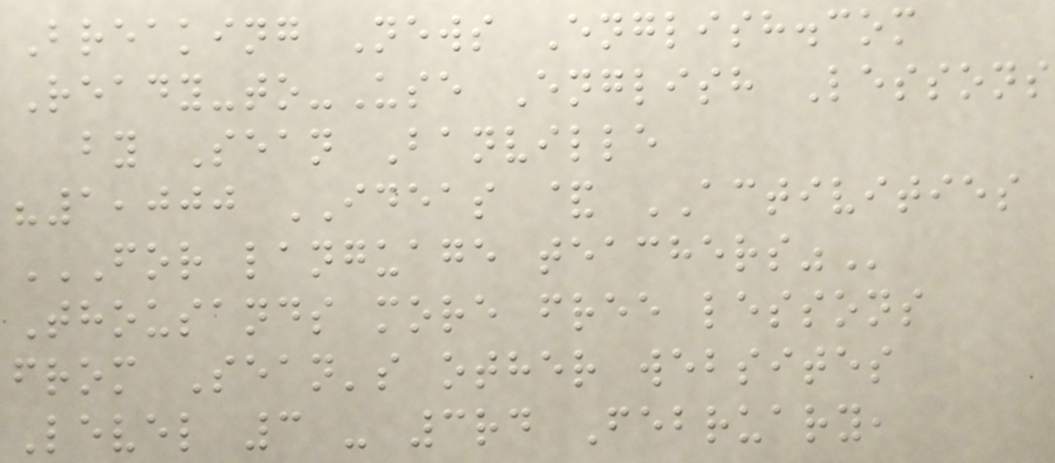Breaking News English.com
Ready-to-Use English Lessons
by Sean Banville
"1,000 IDEAS & ACTIVITIES
FOR LANGUAGE TEACHERS"
Thousands more free lessons
from Sean's other websites
Level 3 - 3rd February,
